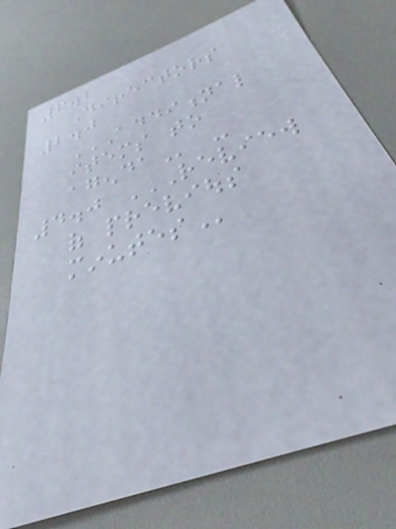6.2
Directors
2.0
ADDITIONAL
ITEMS TO
AGENDA -
4.0 REVIEW
OF PREVIOUS
MINUTES
